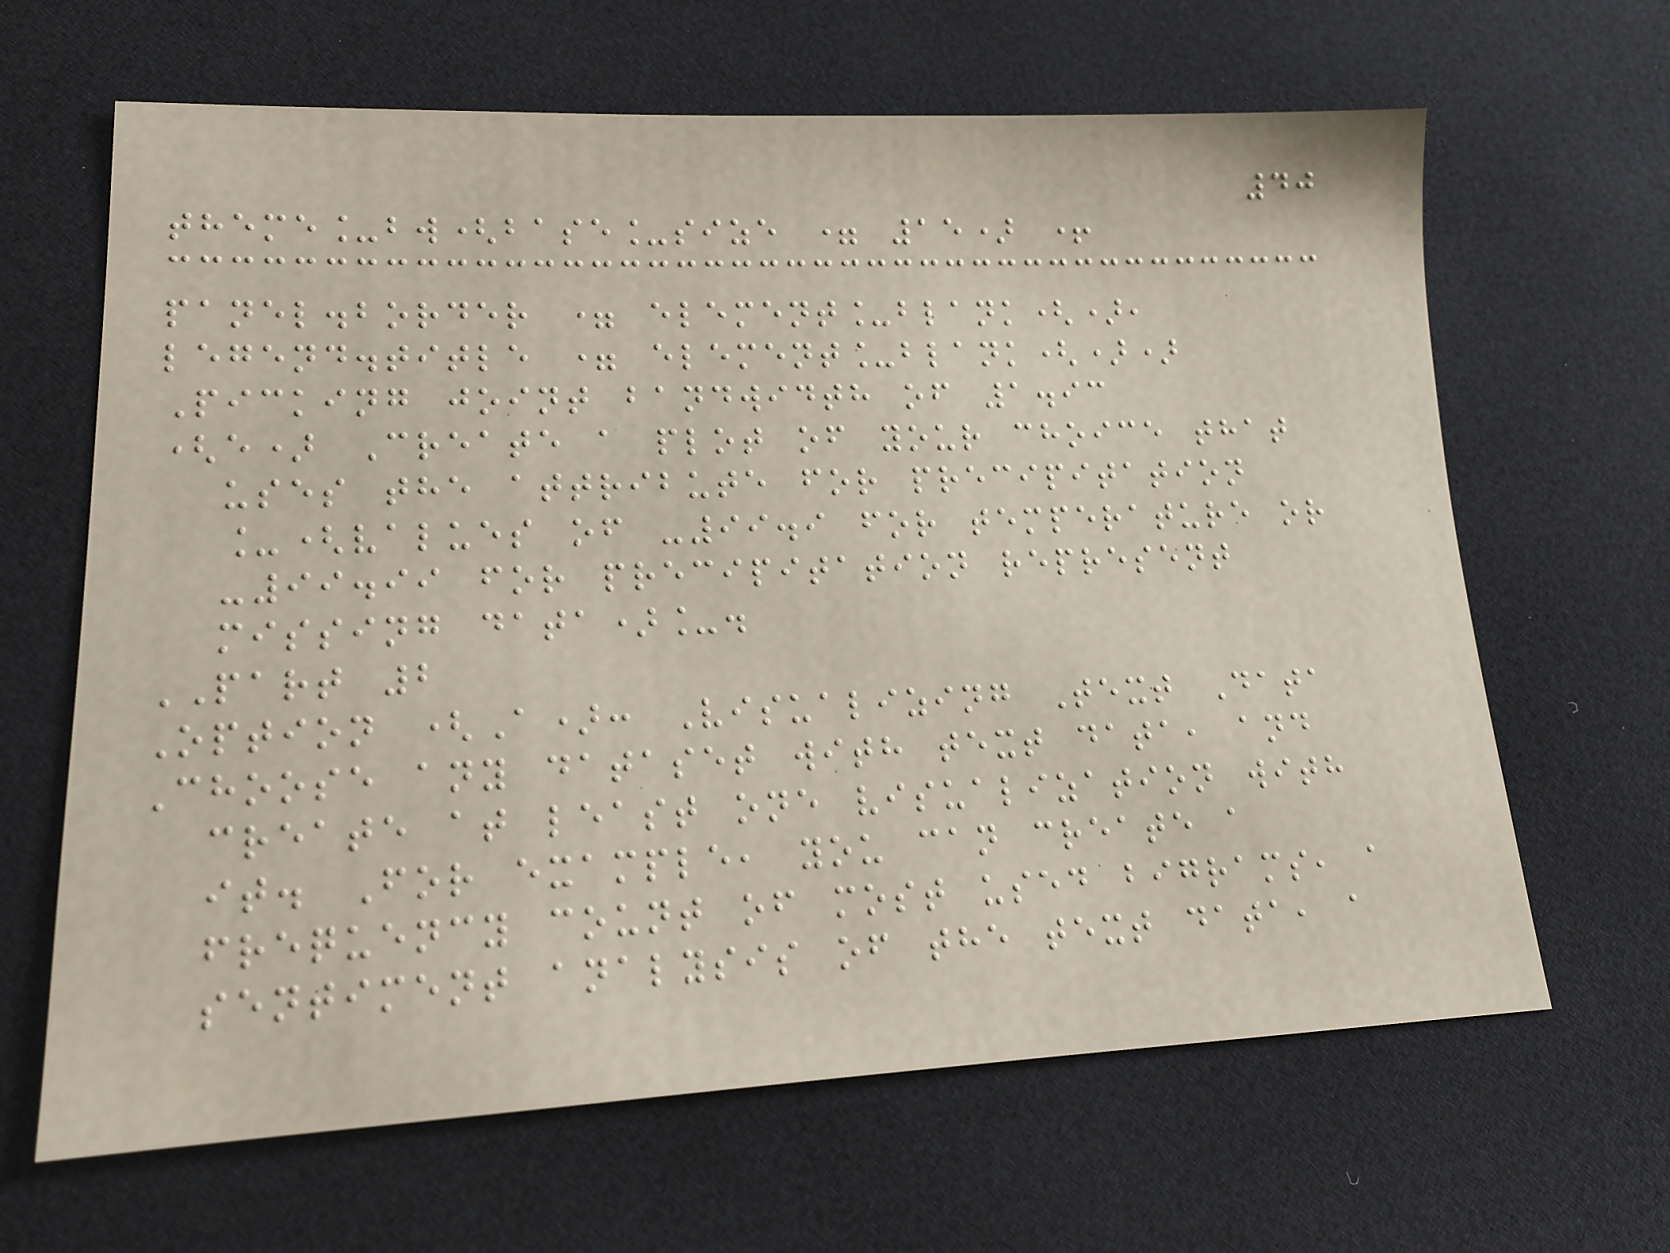40
theme_bw(base_size = 15) +
panel.border = element_blank(),
legend.title = element_blank())
Picking joint bandwidth of 1.93
(e) Create a plot of your choice that
uses the attribute for precipitation
_(values of -99.9 for temperature or
-99.99 for precipitation represent
missing data)_.
PART 2
Option (A): Visualizing Text Data
Choose any dataset with text data, and
create at least one visualization with
it. For example, you can create a
frequency count of most used bigrams, a
sentiment analysis of the text data, a
